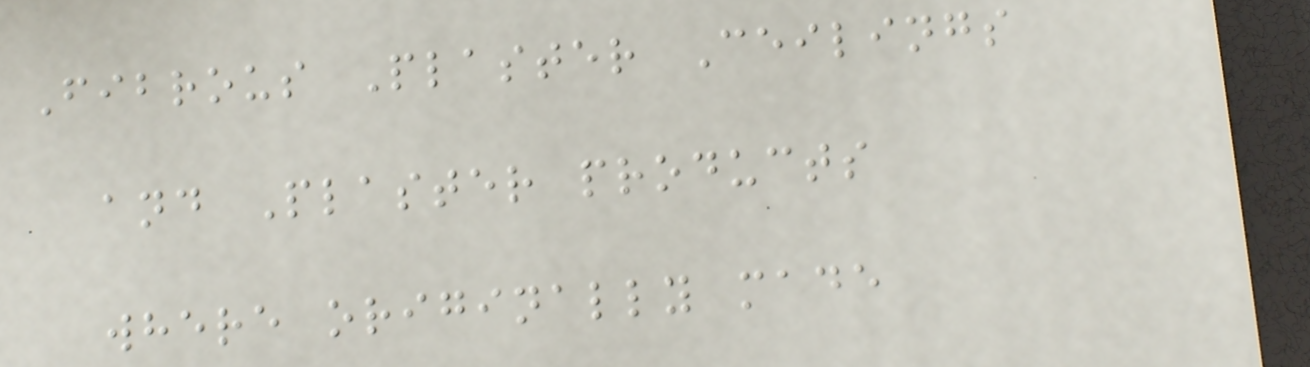Fibrous Plaster Ceilings
and Plaster products
where originally made
